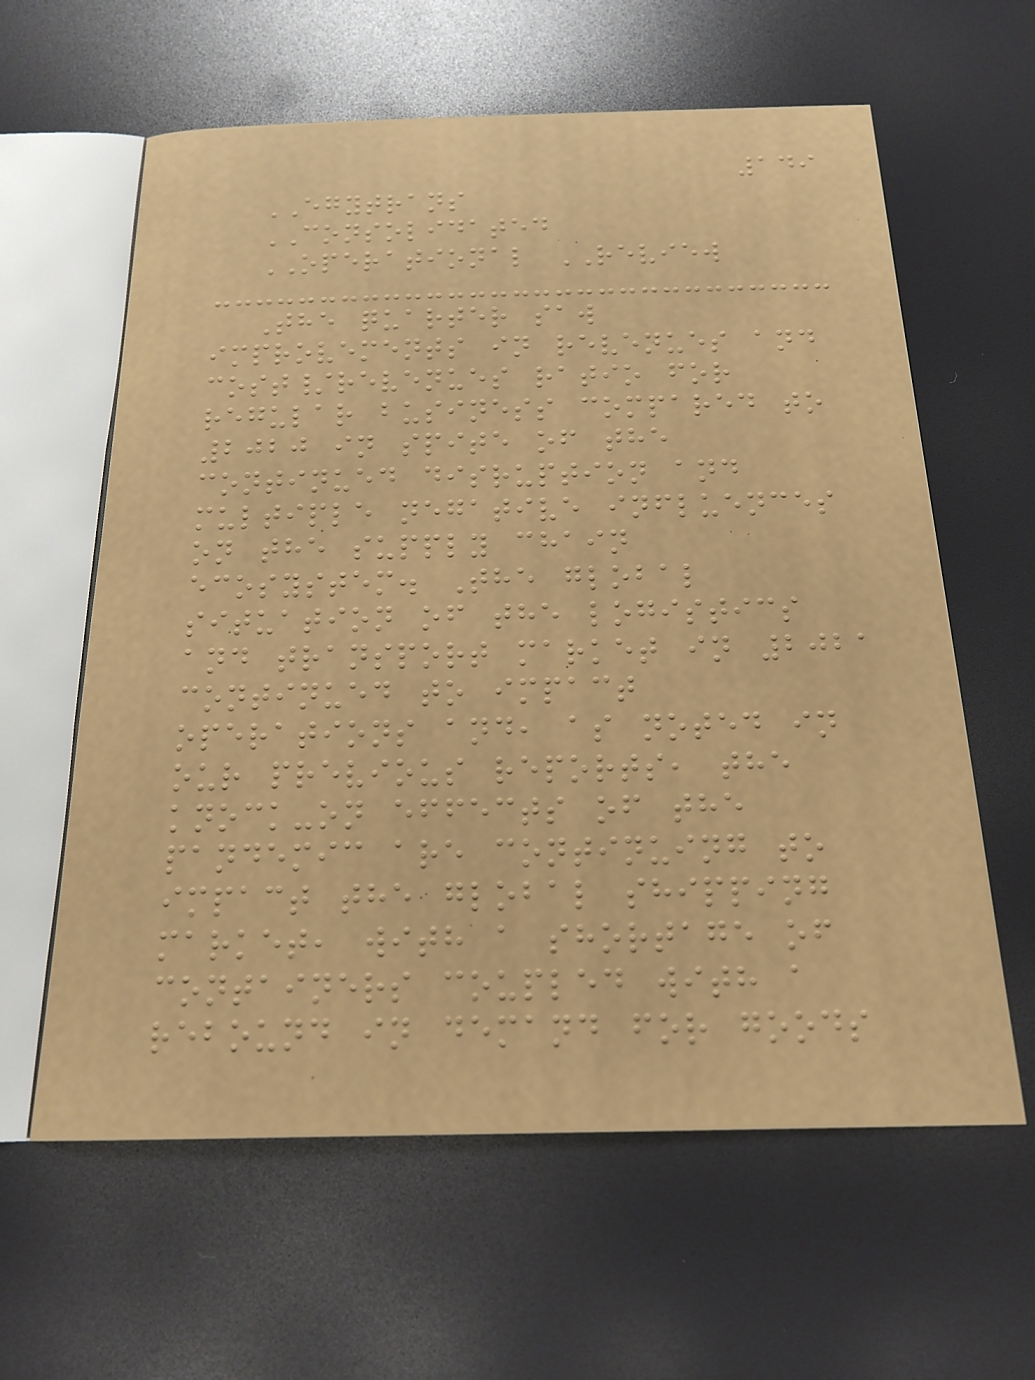149
EGYTRANS
CONSOLIDATED
OPERATIONAL REVIEW
The quarter saw
improvements in revenues and
cost/revenues ratio for
regular business compared to
2020 in spite of the
continued disruption and
multiple negative influences
on the supply chain
ecosystem. The global
situation of the logistics
and transport market in 2021
continued to impact
operations and, as noted in
our previous reports, the
knock-on effects of the
pandemic are continuing to
impact the global shipping
market, with a shortage of
containers coupled with a
rebound in demand for goods
